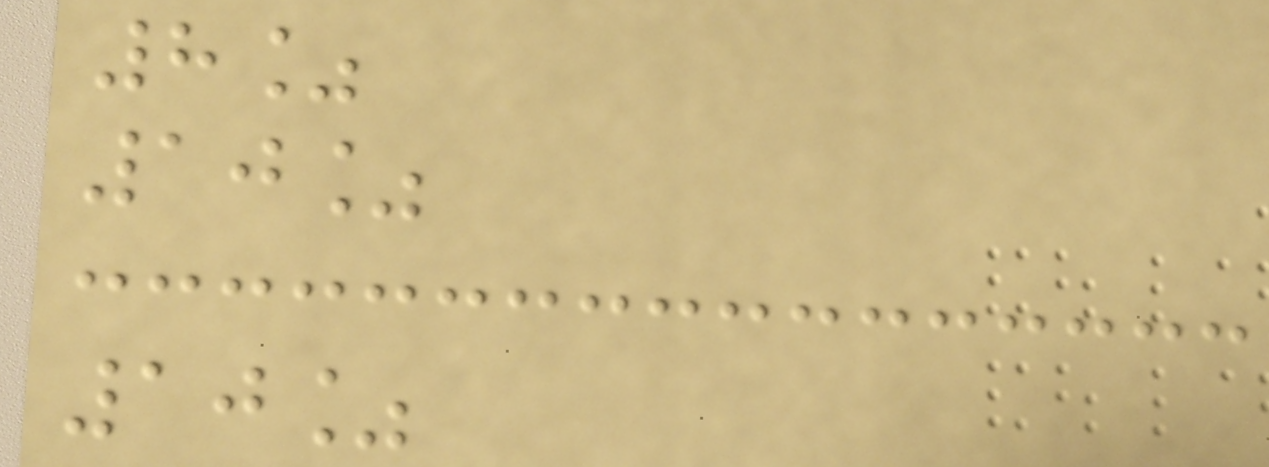8%
10%
10%
